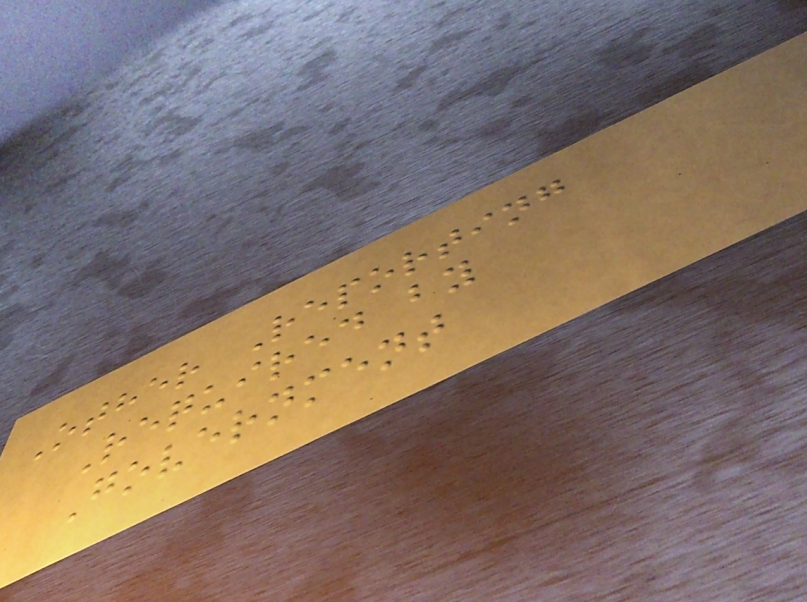Other Reporting
Required by
Government
